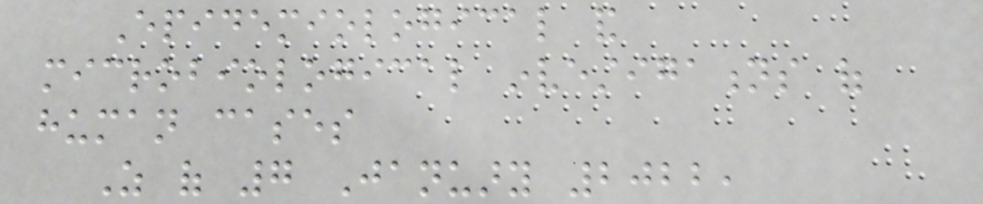Epidemiological and
microbiological investigations of
human cases
As of 7 January 2022,
